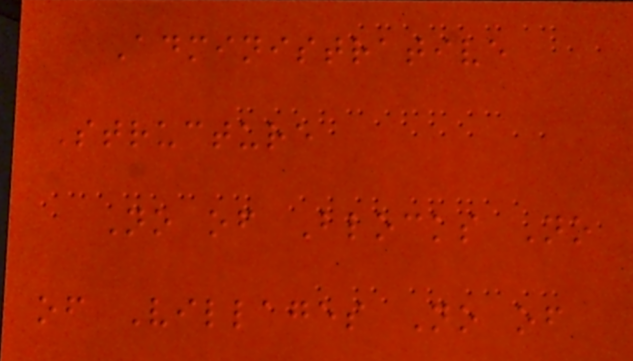Administrative
Structure
No of Blocks No
of Villages No of
